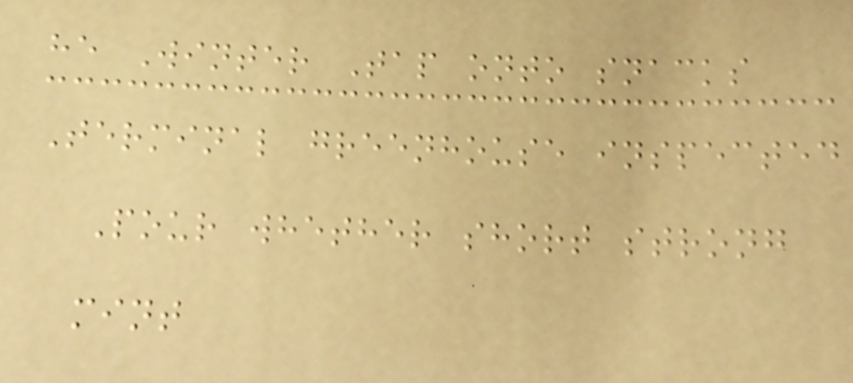he Winter Tap onto snacks
Terminal greenhouse inspected
Pour whether short strong
mint
